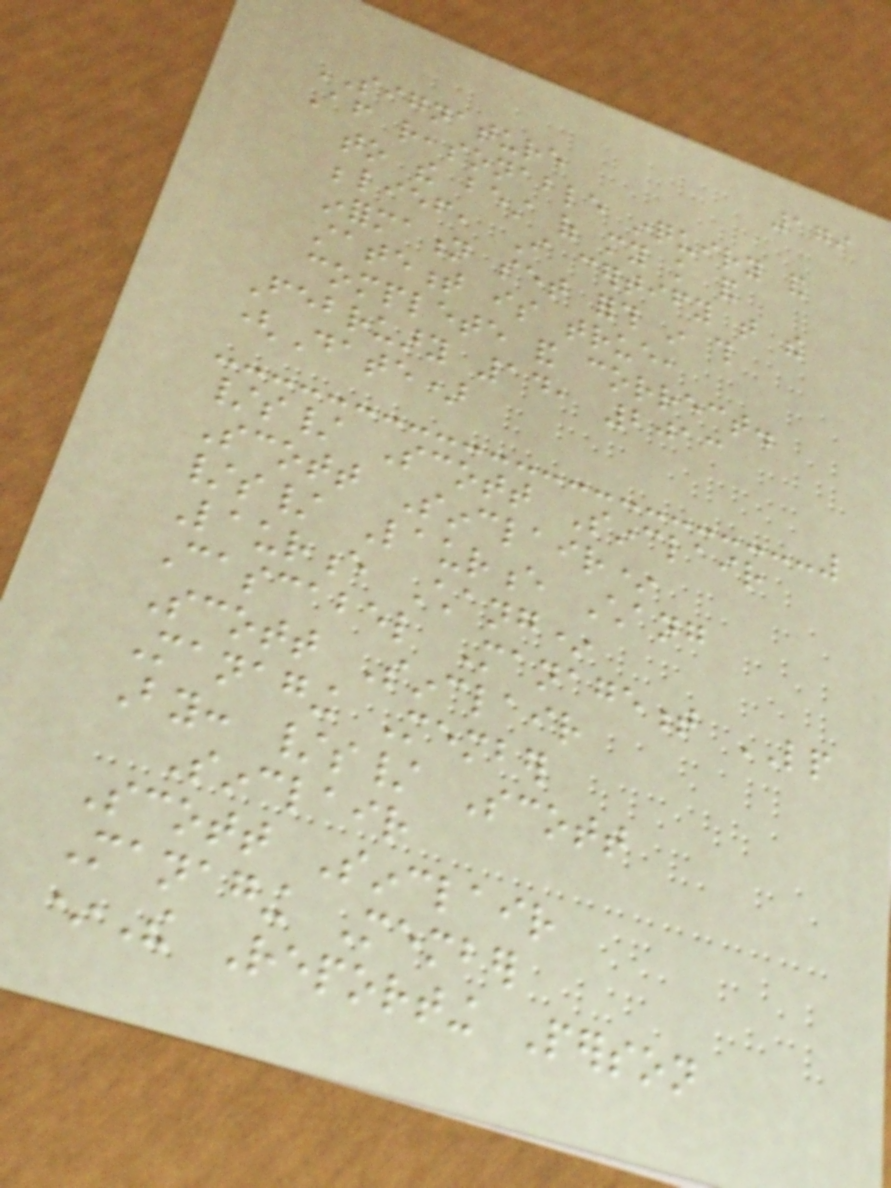179
SIGNATURE
After reasonable inquiry and
to the best of my knowledge and
belief, I certify that the
information set forth in this
statement is true,
complete and correct.
February 14, 2013
(Date)
/s/ Scott Sinclair
Scott Sinclair*
/s/ Laurence Chang
Laurence Chang*
Cascabel Management LP
Scott Sinclair
Managing Member
By: /s/ Scott
Sinclair
Scott Sinclair
Managing Member
*The Reporting Person
